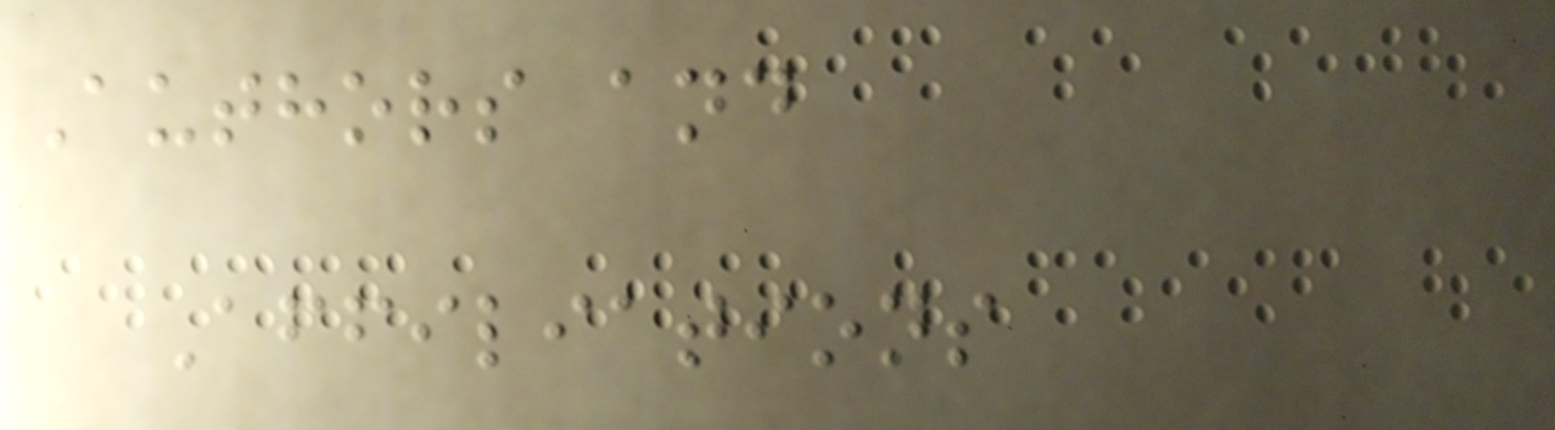Authors and
Affiliations
